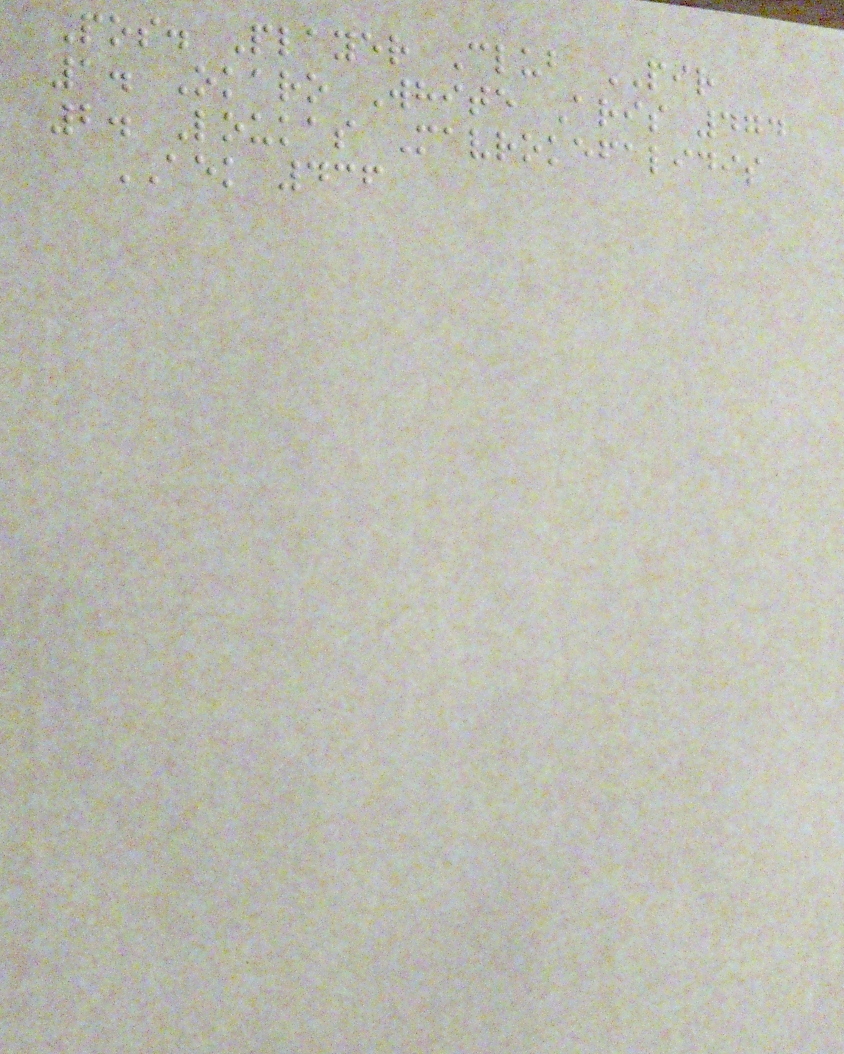Pos. Player Club PIR
1. Okaro White Aris 474
2. Loukas Mavrokefalidis
AEK 436
